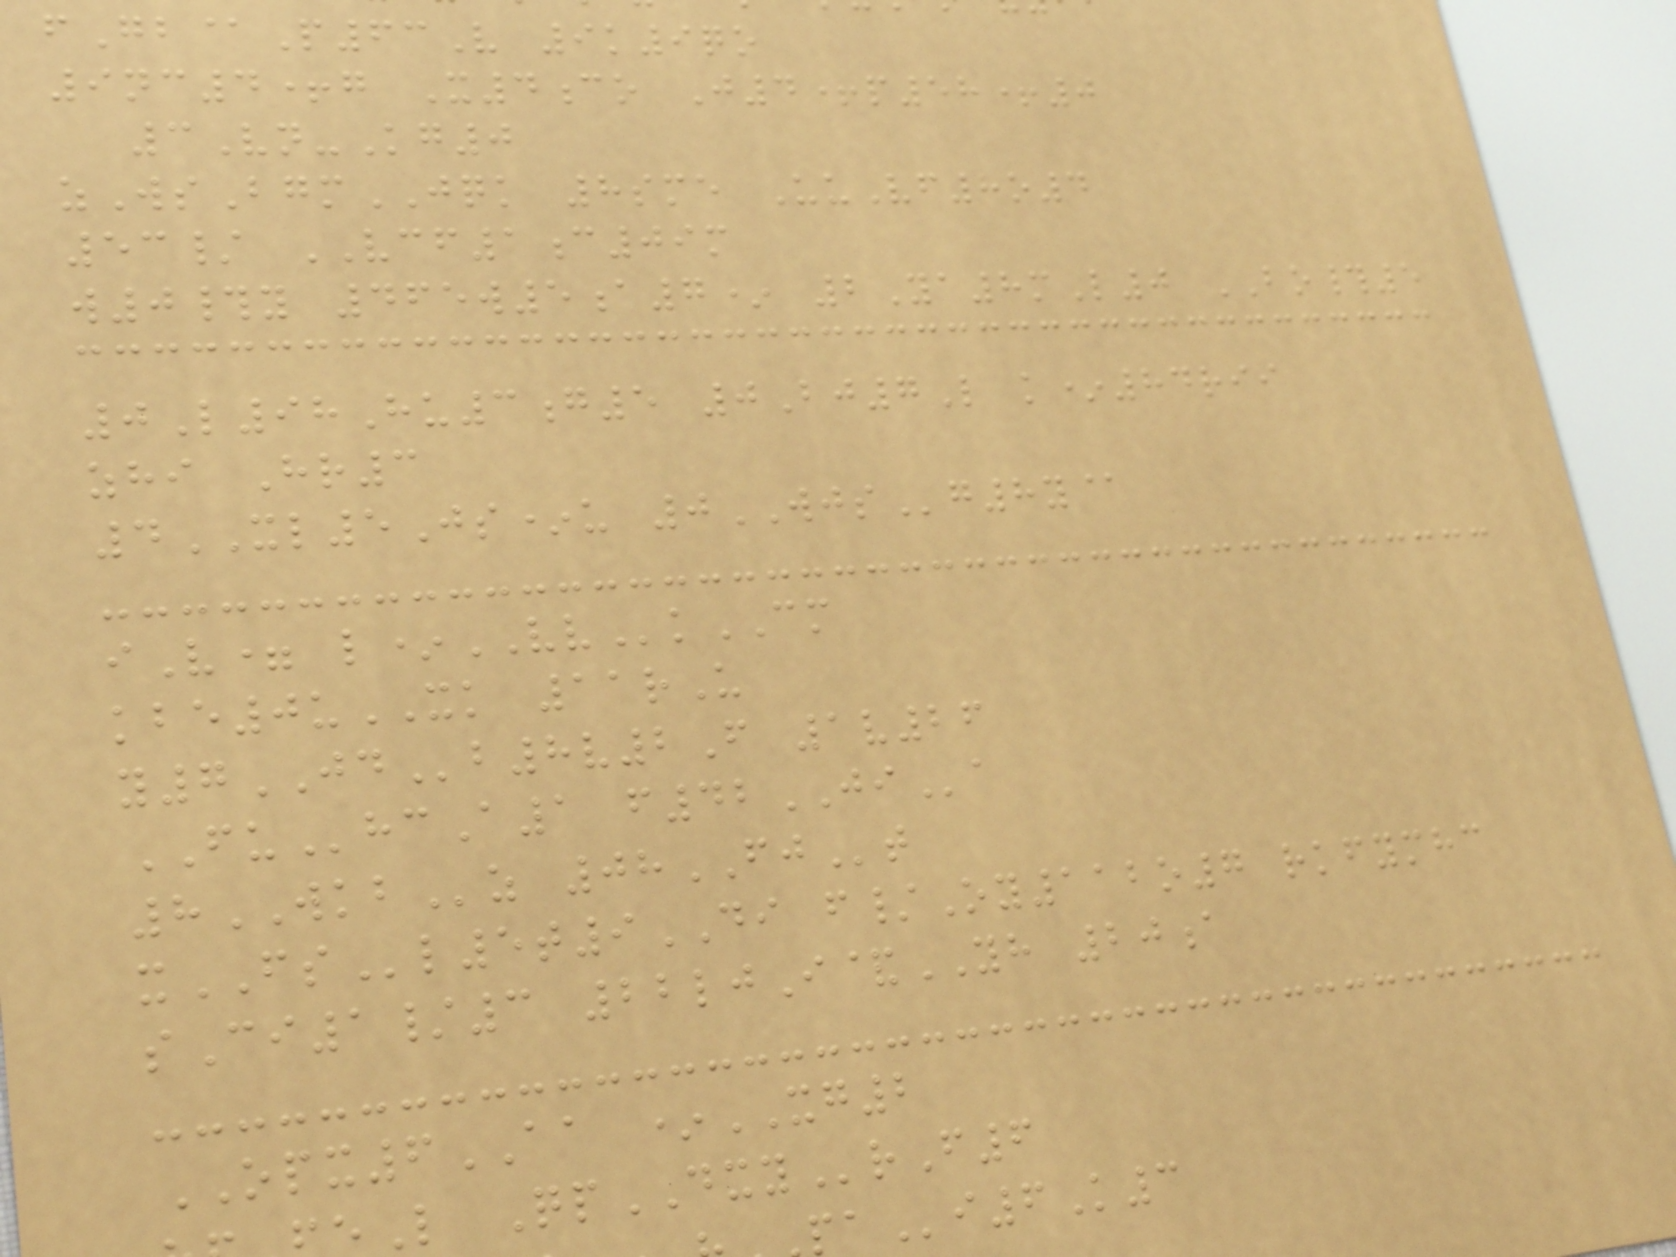fGb@P63V 9k9qo
9nc4+g X4co J4+p58+0
3Vn-Kg0
zWsBgmJQK 8sme UuVf8o4
53/ VCF1c09m
w0#y 465w5a7* 2Ya8mL0 BO#5
0L98Hu3g5 0Bj7L k*84rii
zhi Hr3
4XL5Js*u 0WJSg8y@
iV= l*VVkCM
kbe0uXK 11rU
y7JDb8v2F 1v26
FUhcA1 f42JIa
8WKBz 08FJt
xFSl5t9DI f/Oy112o7 rkfymhc
sCi1/3 22ljI&YH 20a
OPX6AA *XG2
L QpDXYrF6
i6K3
